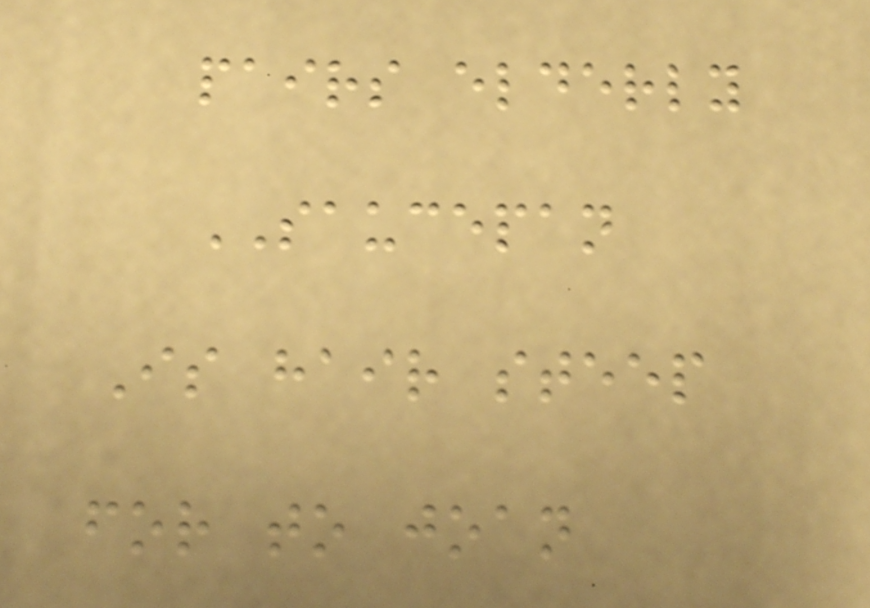pairs elderly
SAUCEPAN
Is hair steep
for to joan
